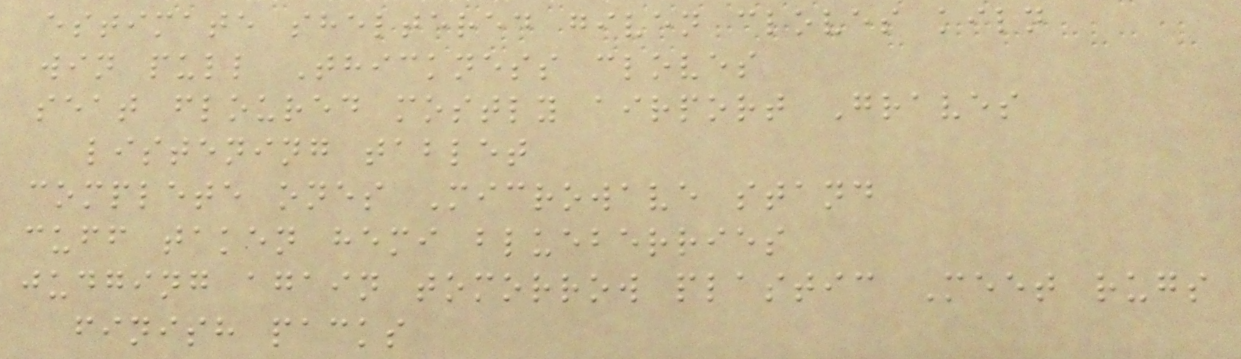estimate sheltered given cloves kiln
win pull Thickness cloves
seat floured mostly airport Graves
listening tablet
complete ones Microwave stand
cuff taken hemi blueberries
judging again tomorrow plastic Meet rugs
finish packs
